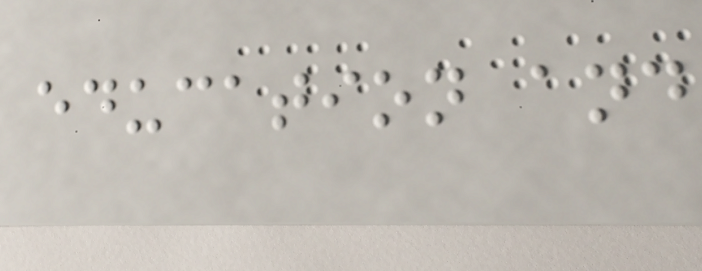education and
